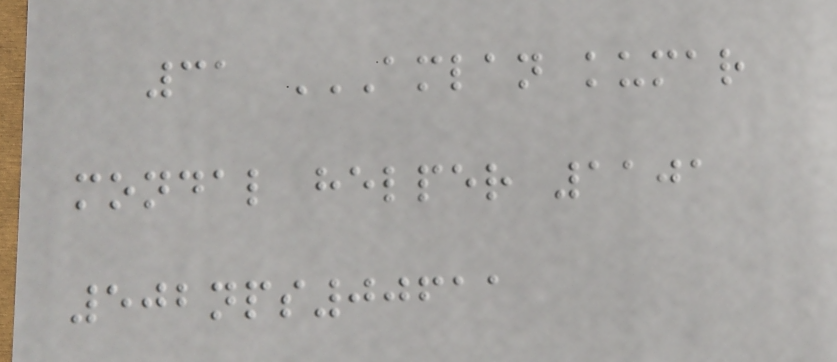31 AMLAN KUMAR
MONDAL HELPER 1101
502NPS00611
